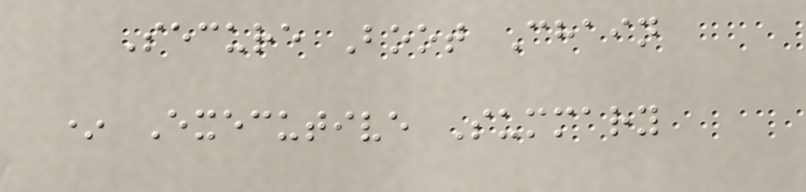Secure Boot Chain
* Executive Summary
